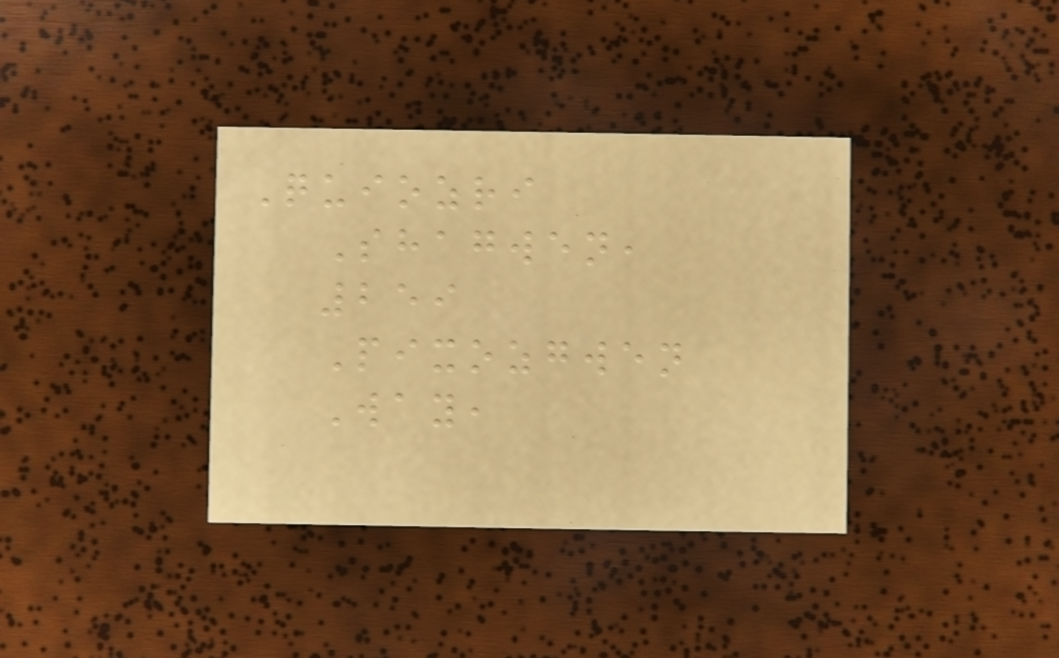Quiozri
Shagwen,
259
Pixozgwen
Way,
